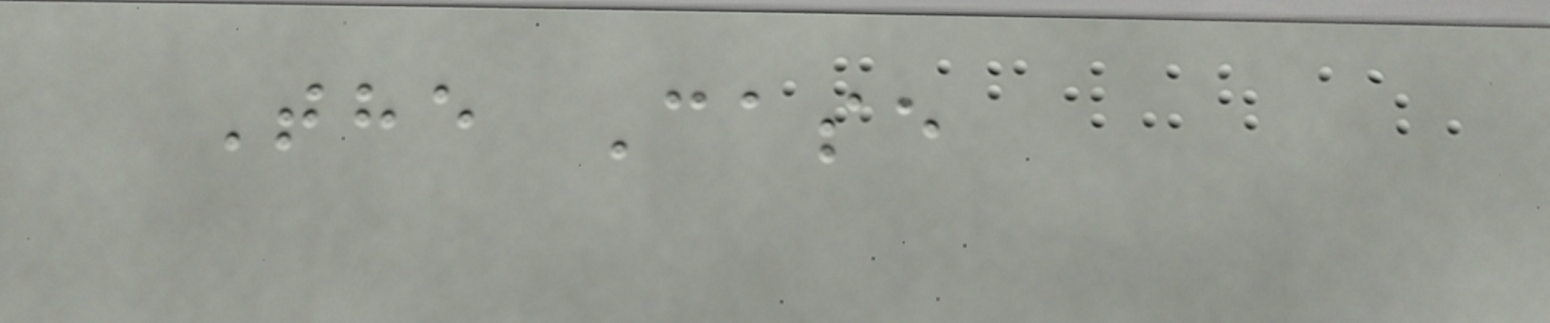The Case
